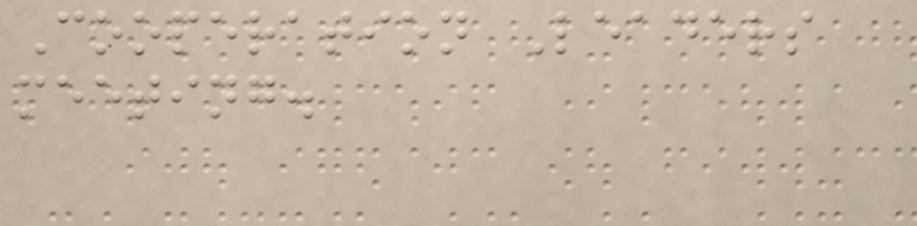Cooperation Leaders
meeting.
